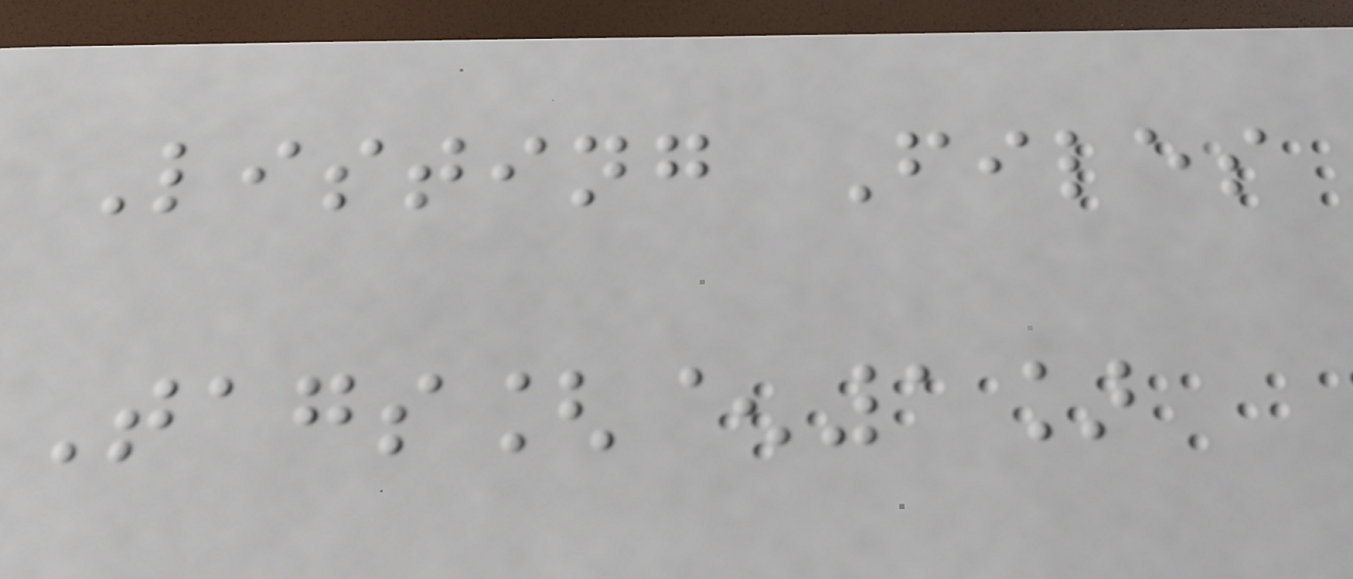Listing Files
Tags[^1]
